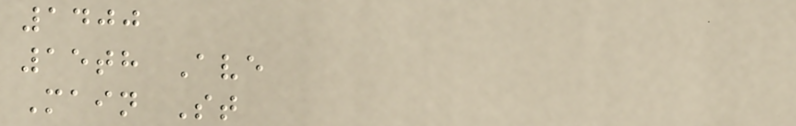1400
15th Ave
Main St
